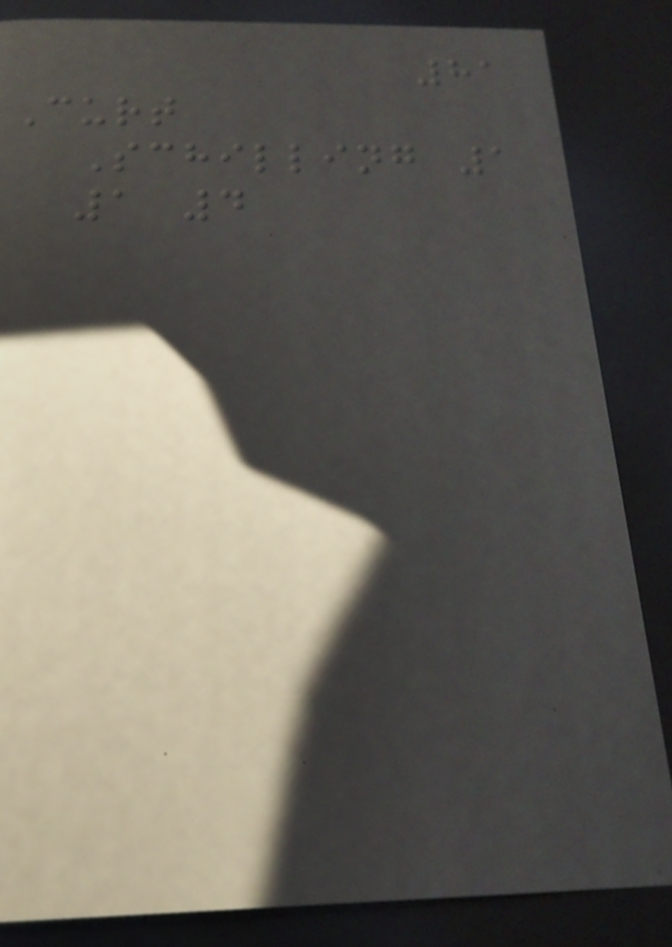81
Curt
Schilling 1
1 4
